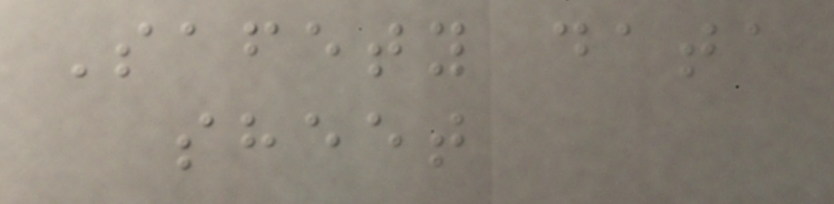Safety data
sheet
